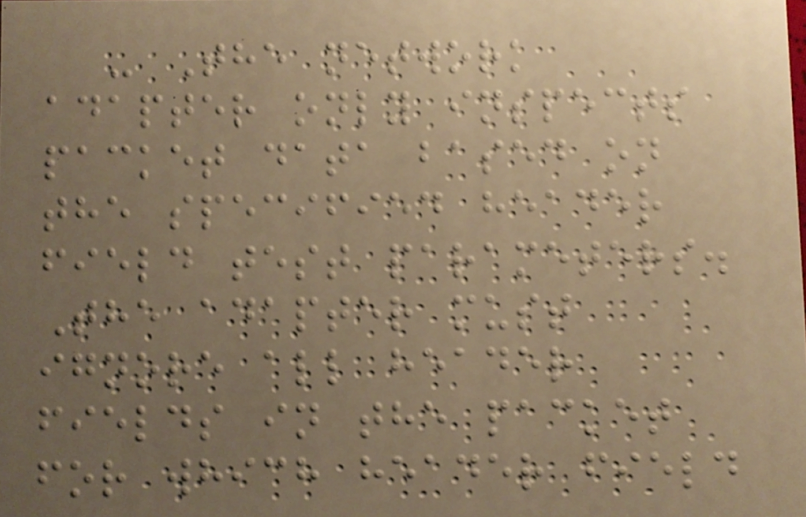- The network
adapter only inspects
packet data based on
the specified header
field test parameters.
The adapter must
ignore all header
fields in the packet
for which header field
